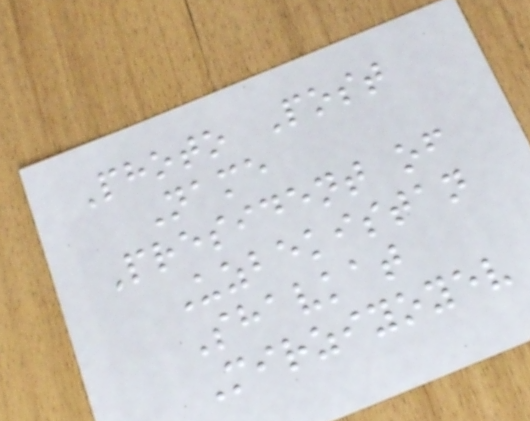Photo Post
Name
President of
Uzbekistan
Shavkat
Mirziyoyev
